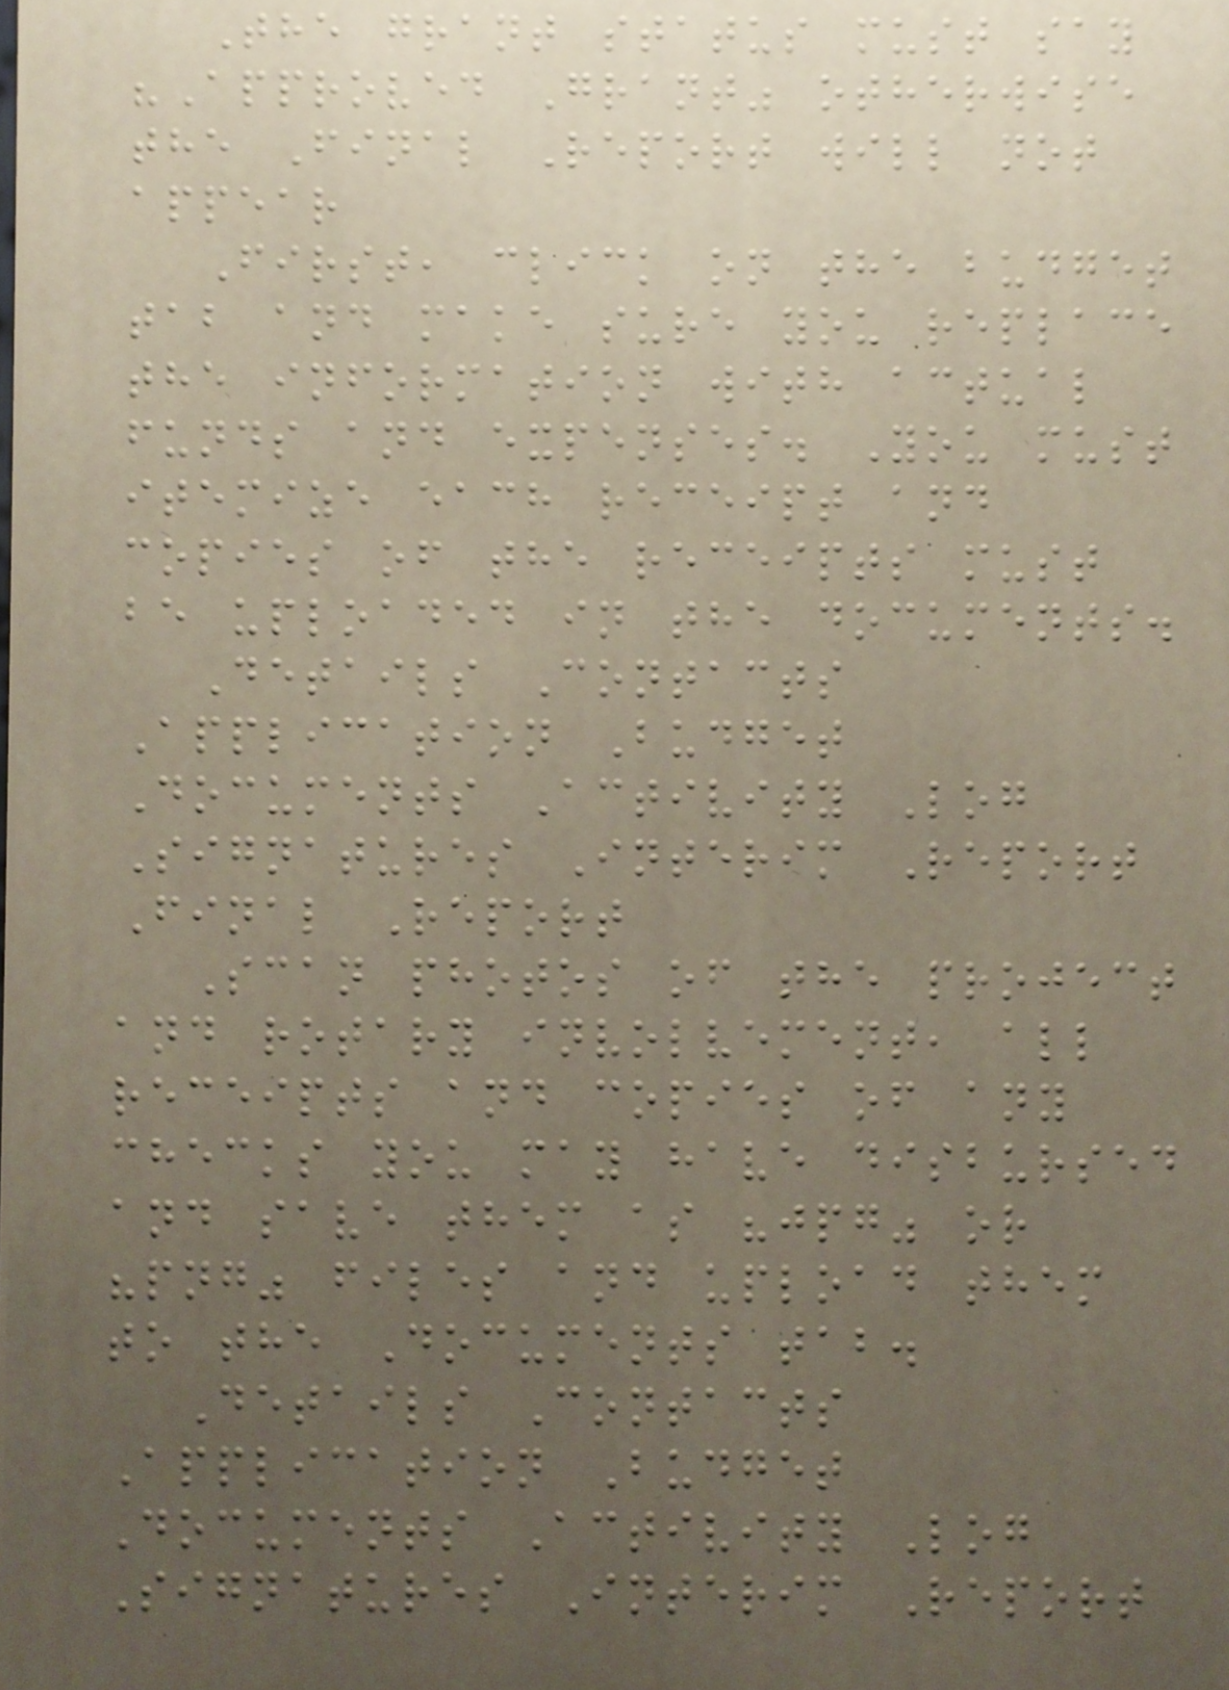The grant status must say
"Approved Grant" otherwise
the Final Report will not
appear
First, click on the budget
tab and make sure you replace
the information with actual
funds and expenses. You must
itemize each receipt and
copies of the receipts must
be uploaded in the documents.
Details Contacts
Application Budget
Documents Activity Log
Signatures Interim Report
Final Report
Scan photos of the project
and rotary involvement, all
receipts and copies of any
checks you may have disbursed
and save them as "jpg" or
"png" files and upload them
to the Documents tab.
Details Contacts
Application Budget
Documents Activity Log
Signatures Interim Report
